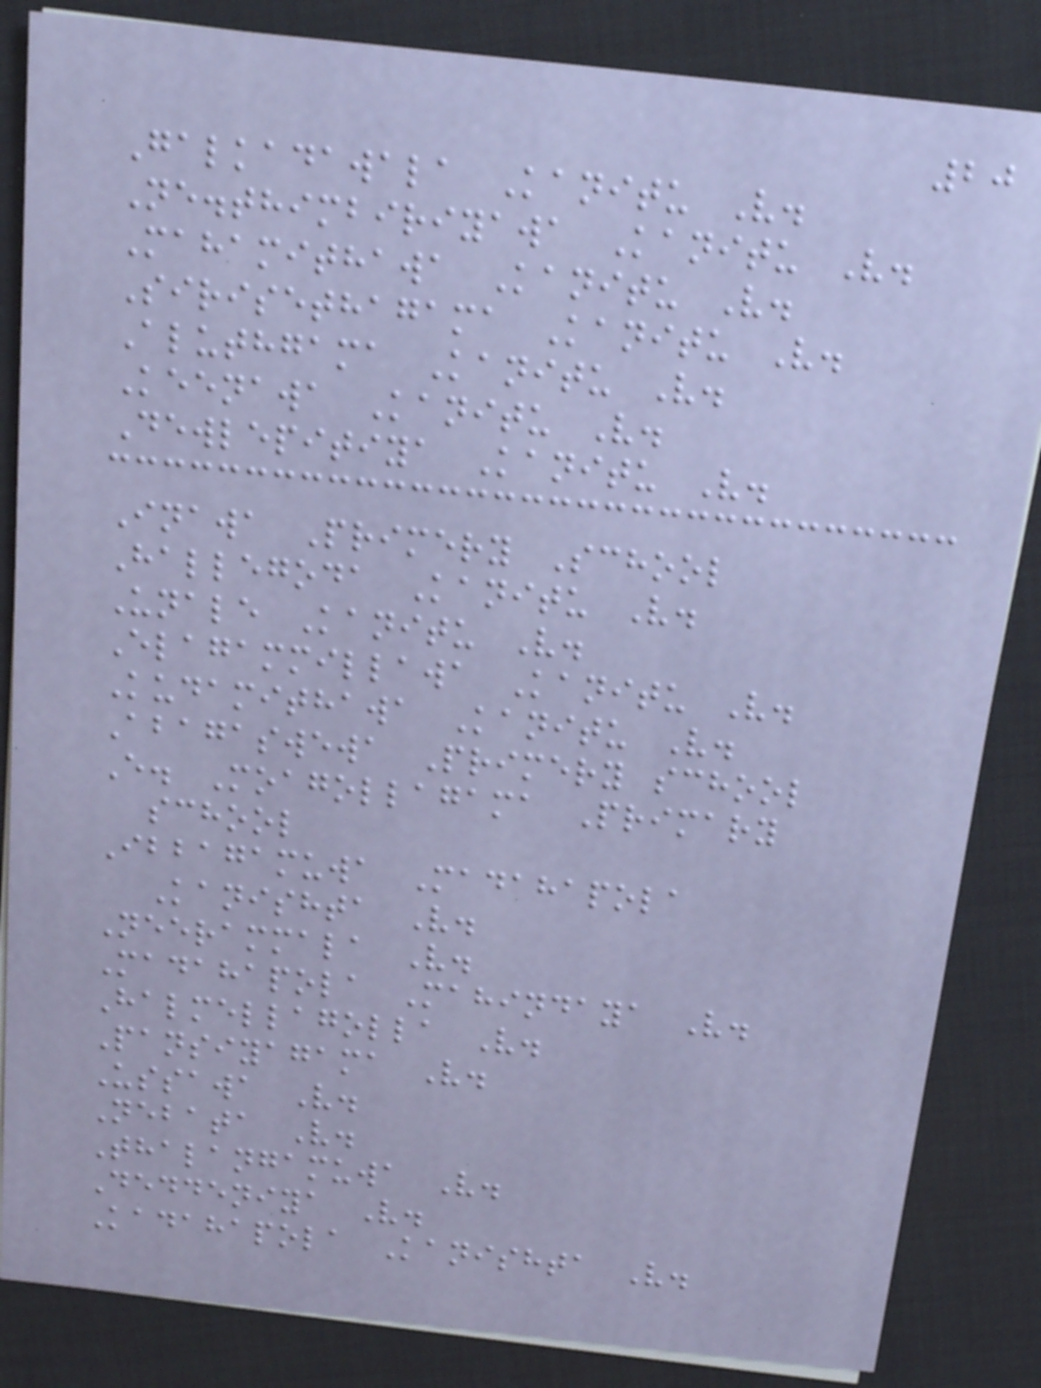20
Galkadawala Kanitu V.
Ne.thimbiriyawa Kanitu V.
Mahamithawa Kanitu V.
Sirisethagama Kanitu V.
Aluthgama Kanitu V.
Keenawa Kanitu V.
Dewlepitiya Kanitu V.
Inawa Primery School
Hallegoda Kanitu V.
Unale Kanitu V.
Elagammillawa Kanitu V.
Kudamithawa Kanitu V.
Abagaswewa Primery school
E. Moagollagama Primary
school
Ibbagamuwa Madahapola
Kanishta V.
Neerammala V.
Madahapola Mahindaya V.
Halmellagolla V.
Pansiyagama V.
Ussawa V.
Nebata V.
Thalangamuwa V.
Deddeniya V.
Kadahapola Kanishta V.
